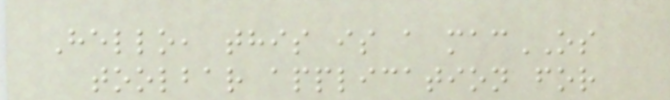Hello, this is a macOS
toolbar application for
